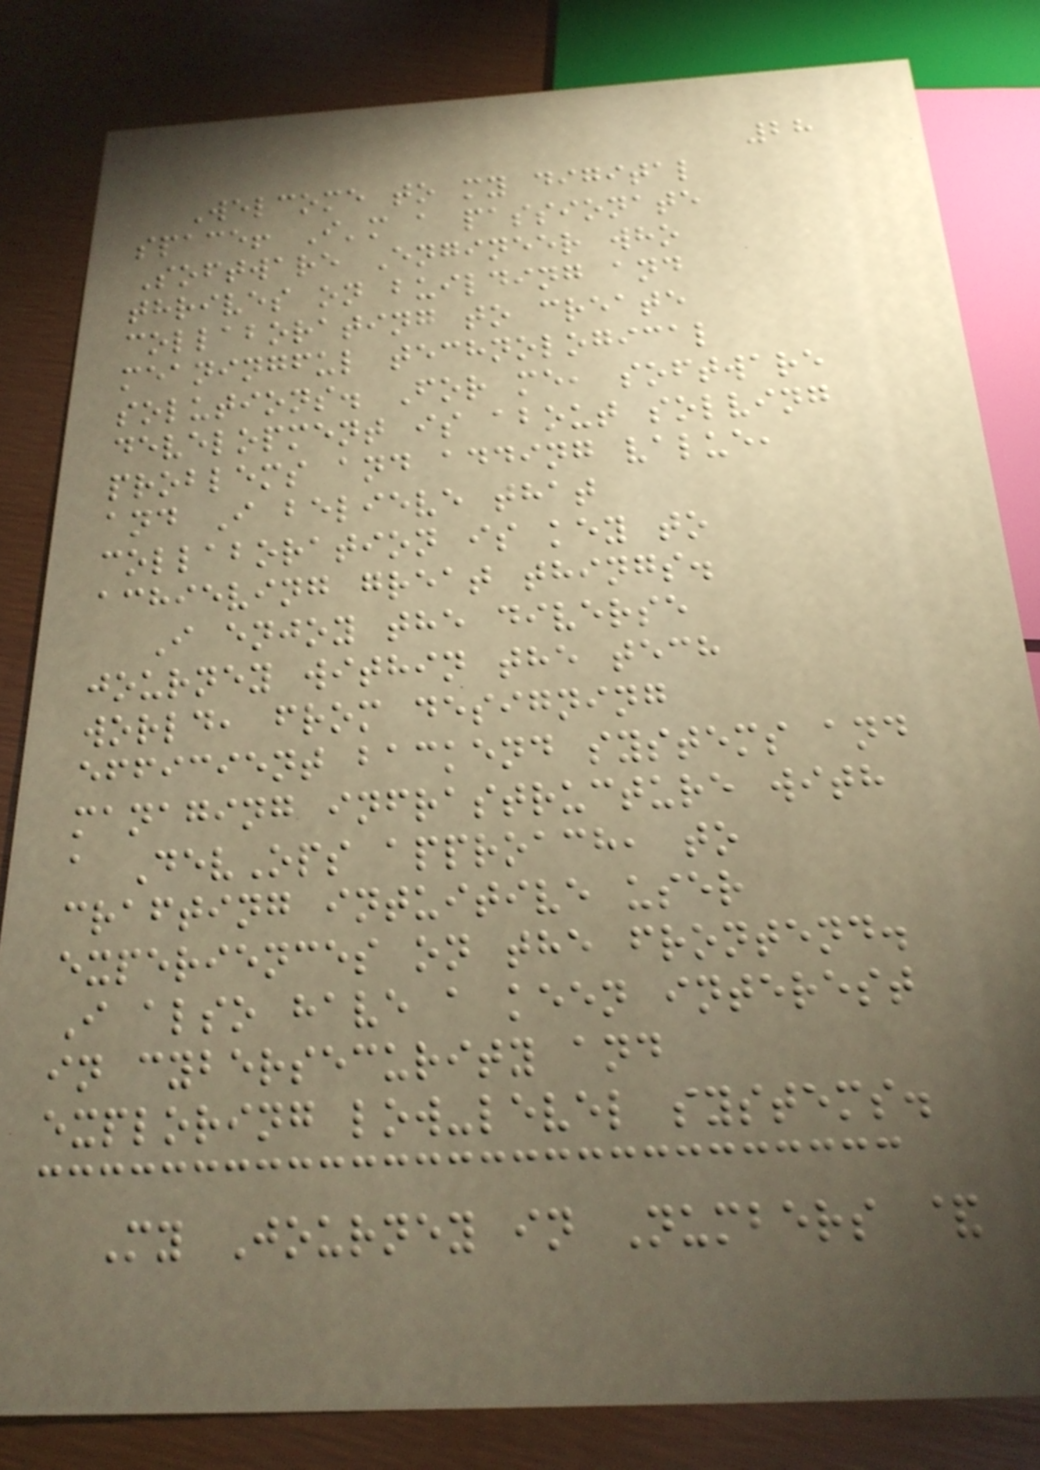28
Welcome to my digital
space! I'm a passionate
Software Engineer who
thrives on building and
collaborating to create
meaningful technological
solutions. For me, software
development is about solving
problems and adding value,
and I believe that
collaboration is key to
achieving great things.
I enjoy the diverse
journey within the tech
world, from designing
efficient backend systems and
managing infrastructure with
a DevOps approach, to
crafting intuitive user
experiences on the frontend.
I also have a keen interest
in cybersecurity and
exploring low-level systems.
My Journey in Numbers &
